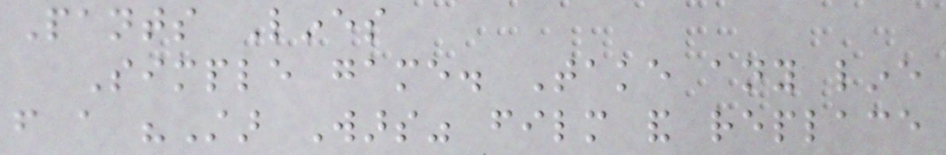Pants Lines
Simple game. Take any line
from a "Star Wars" film and replace
